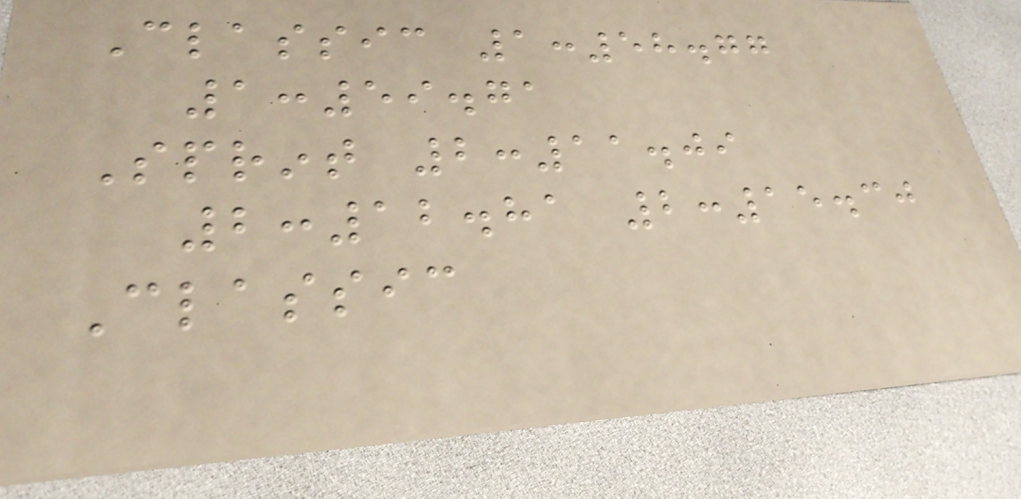Classic 1:58.77
1:59.71
Sprint 2:11.09
2:12.81 2:15.30
Classic
